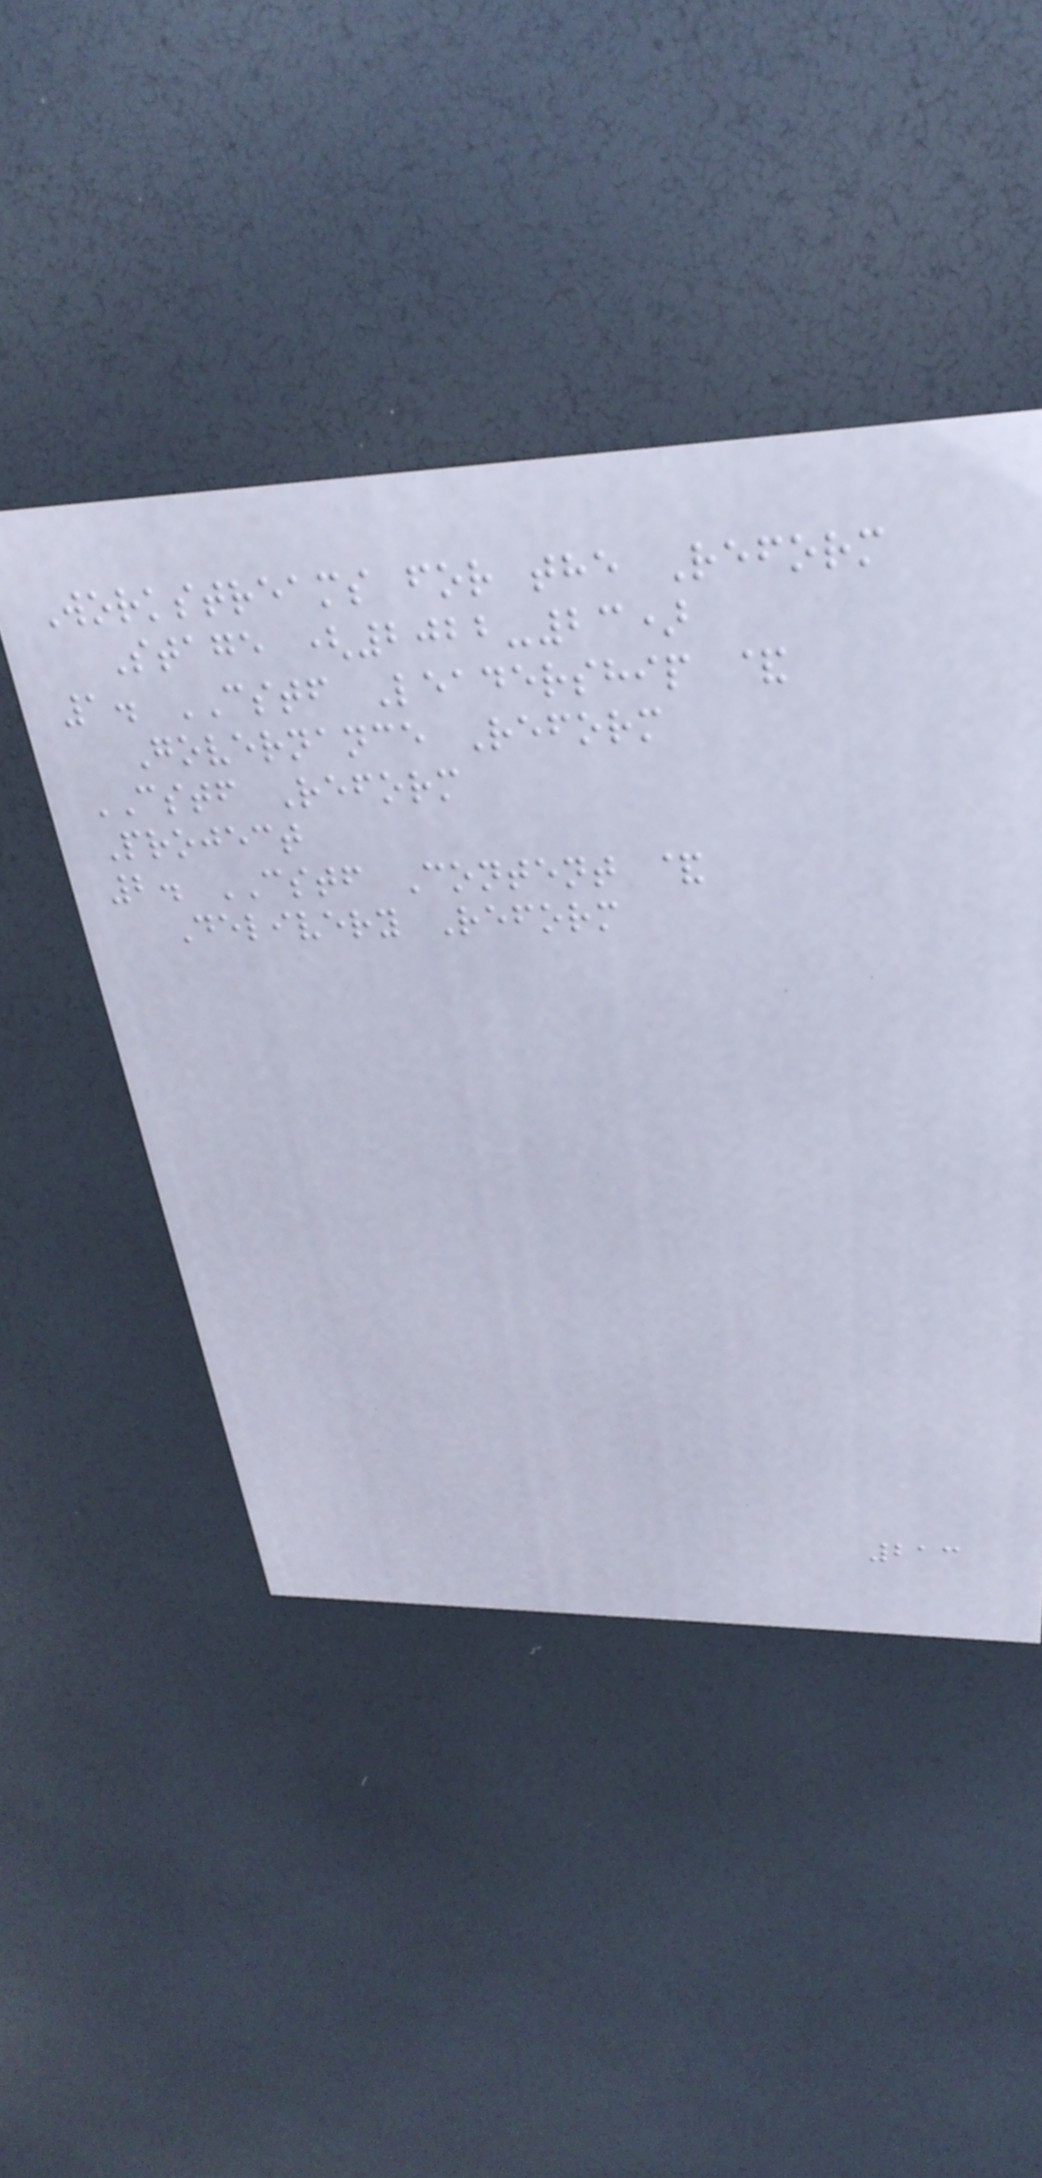Workstreams for the Reform
Stage (2022-23)
1. CSTF Leadership &
Governance Reform
CSTF Reform
Project
2. CSTF Content &
Delivery Reform
213
